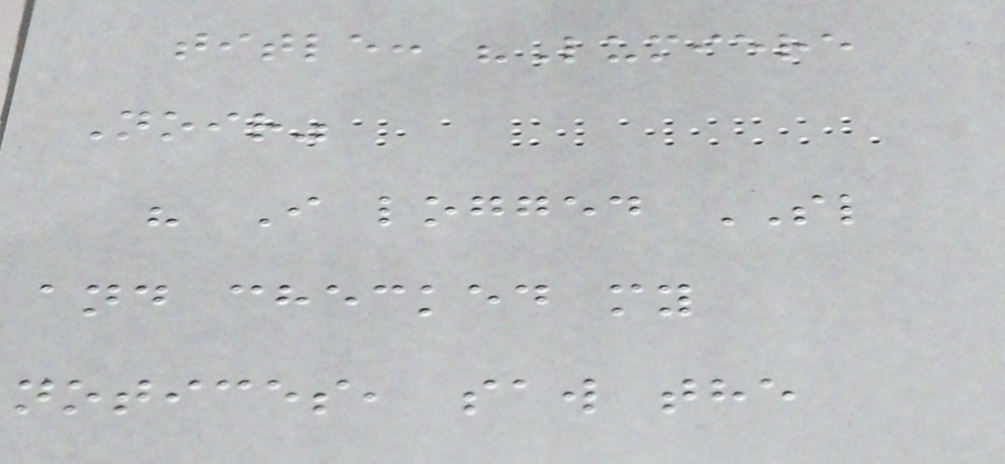title: "Lumiere
Noir"
" I logged SL
and checked my
notices, saw the
